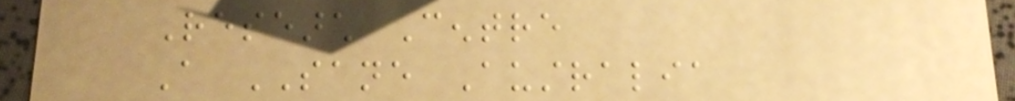Research Centre
A SANE Australia
